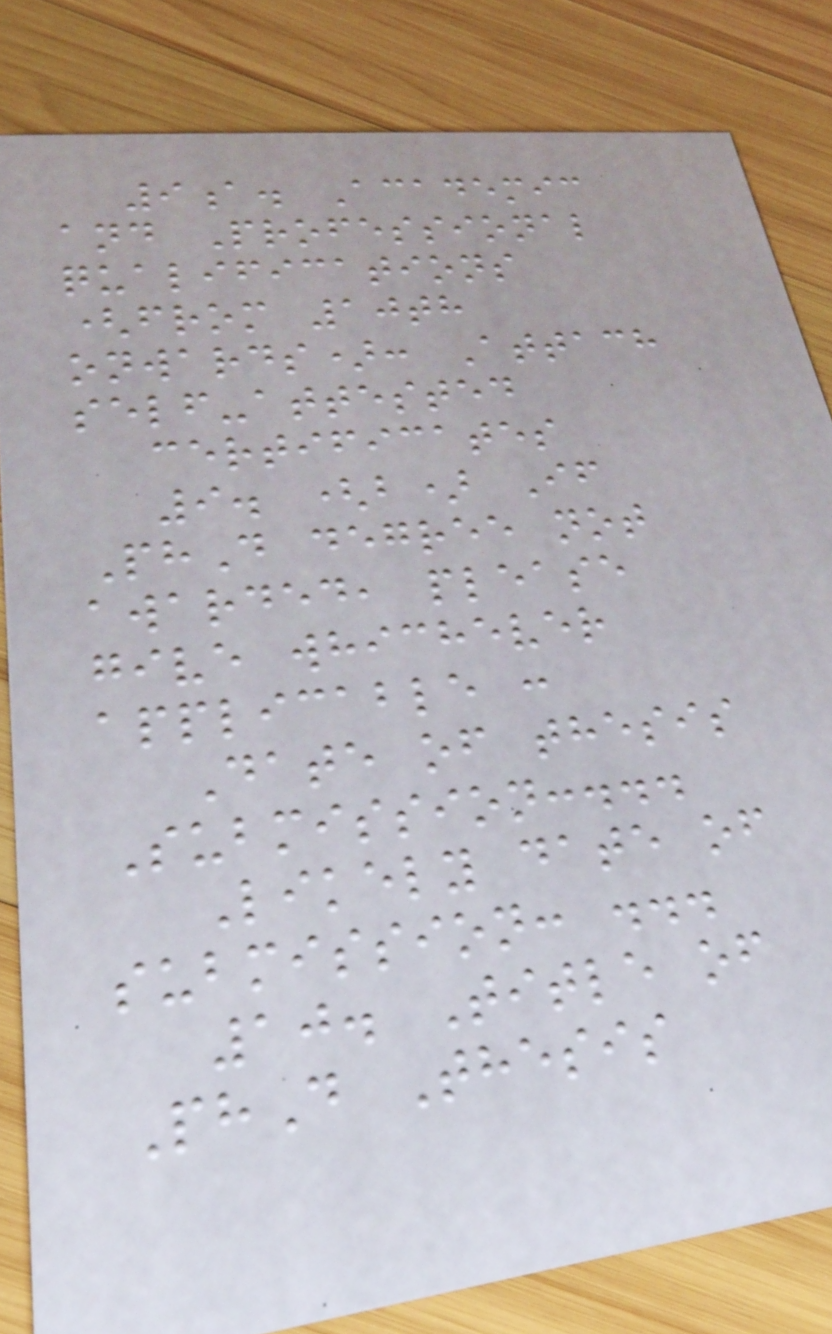9a. Academic
and Professional
qualifications
(from 10th
onwards): Attach
self-attested
certificates
9. (b) If
PhD degree not
awarded, please
give whichever
applicable :
Date of thesis
Submission:...
Likely date of
submission: ...
10. Title of
PhD Thesis
